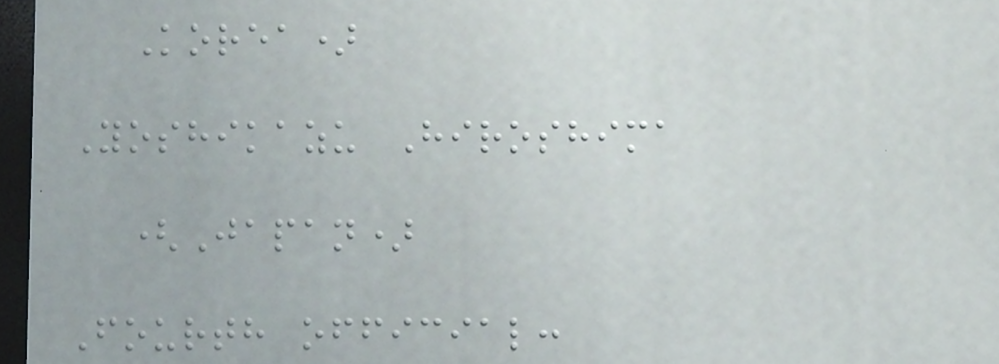Korea)
Yoshikazu Hiroshima
(Japan)
Fourth official:
